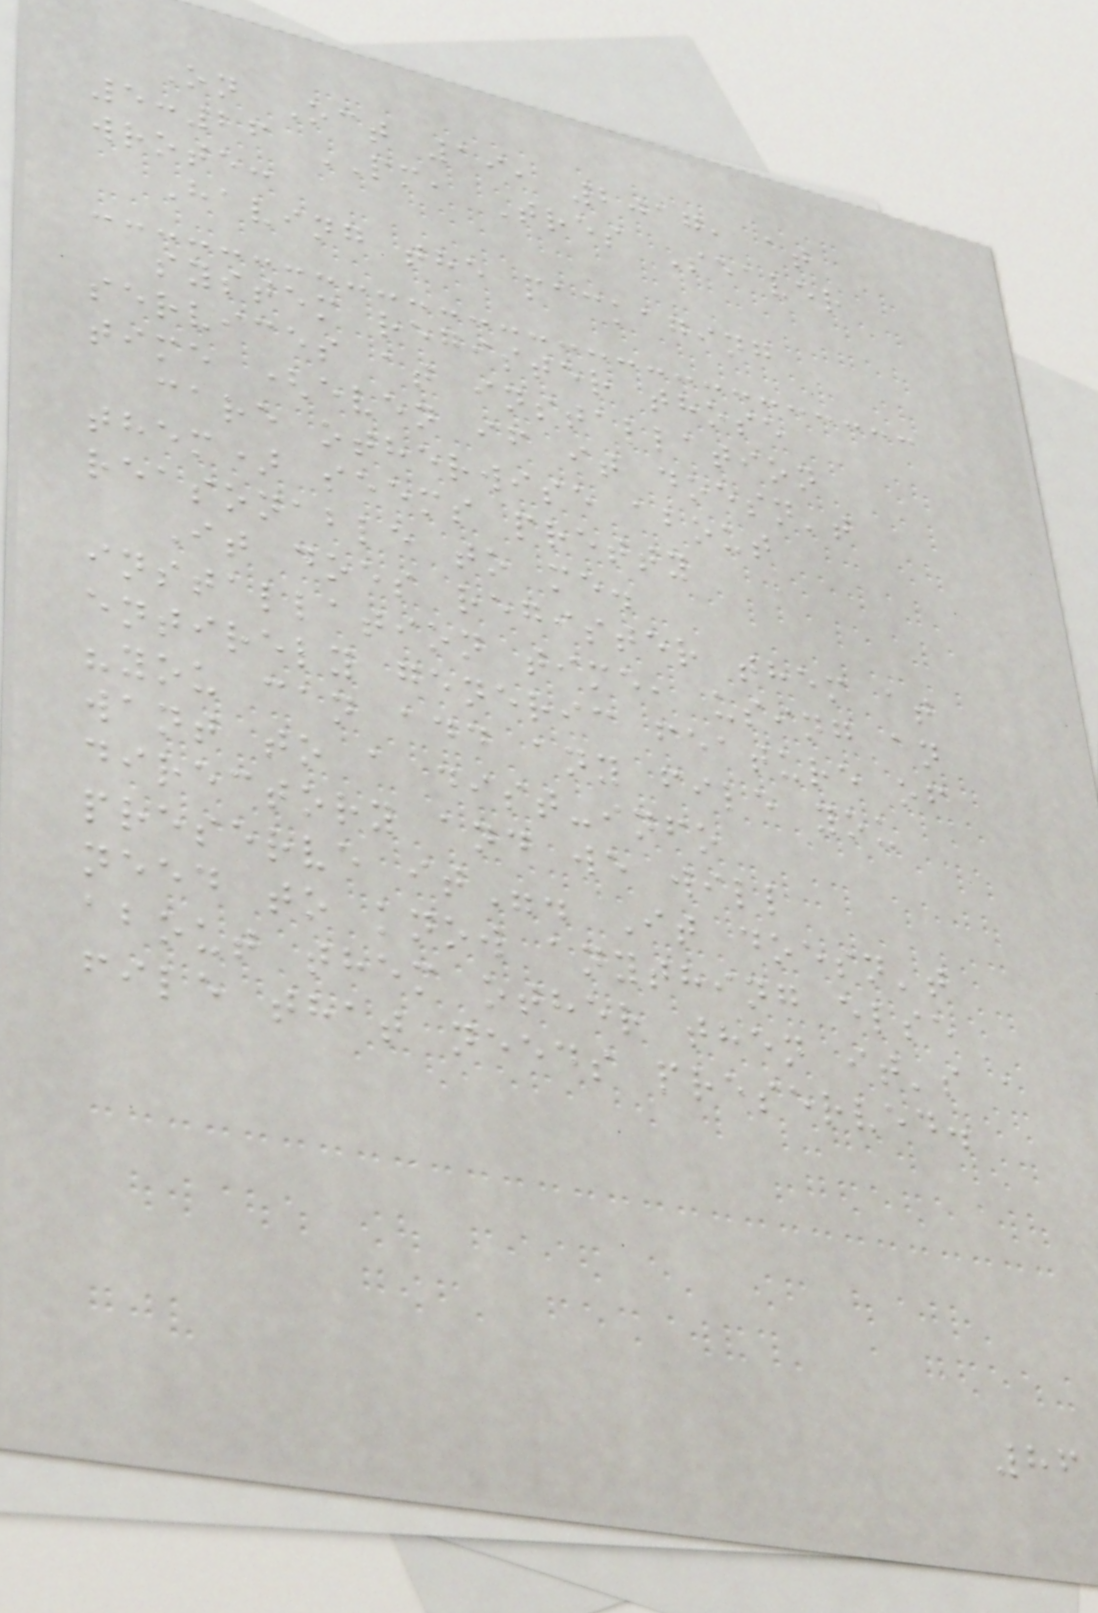On Oct 19, 2017, at
5:26 PM, Tres Seaver
wrote:
Having the packaging
system register those
services at installation
time (even if it doesn't
care otherwise about
them) seems pretty
reasonable to me.
It does register them at
installation time, using an
entirely generic feature of
"you can add any file you
want to a dist-info
directory and we will
preserve it". It doesn't
need to know anything else
about them other then it's a
file that needs preserved.
86
